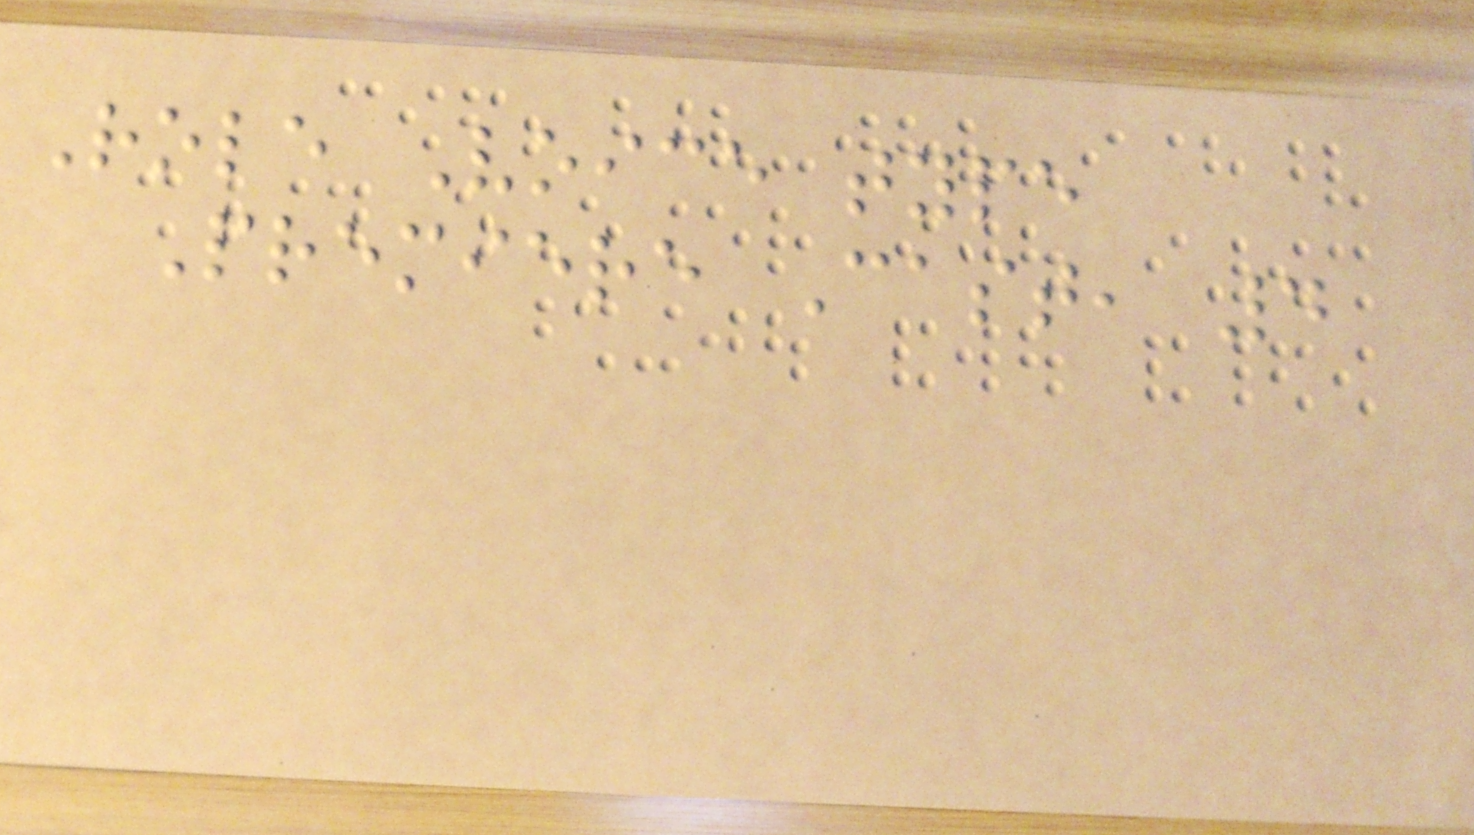Role Voice type
Premiere Cast, 4
